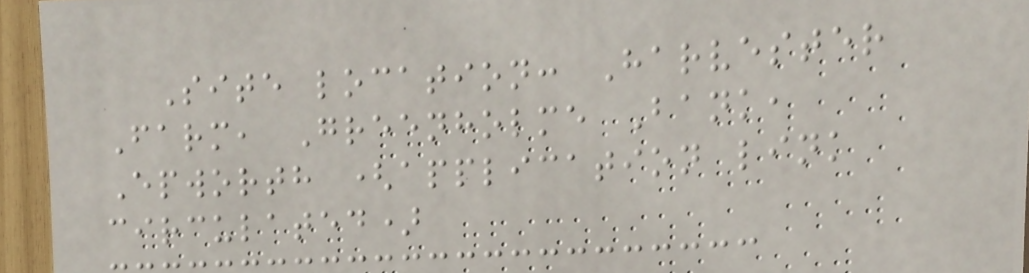Site location: Harvester
Farm, Greenholme Bank,
Epworth (application link
circulated)
